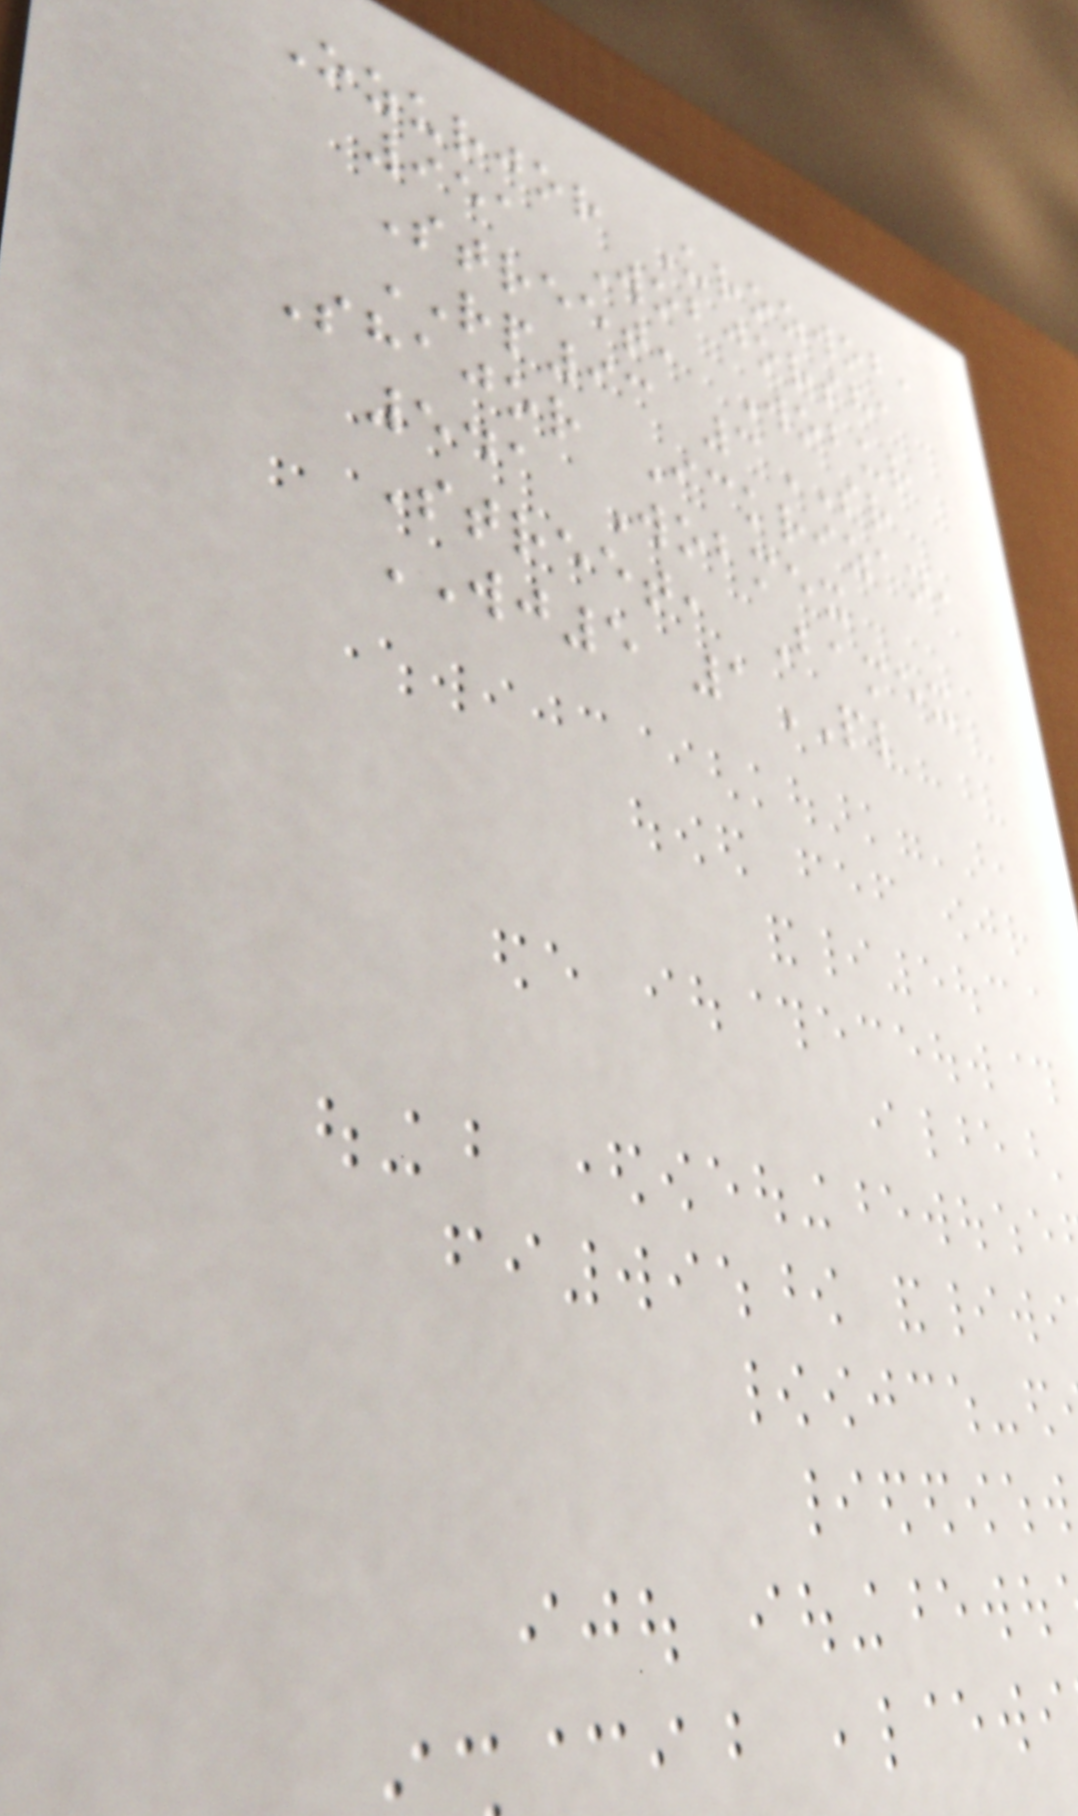Ozurjor Urozwob,
951 Wobjorsha
Street, Wobur
RP93 3SR
Shajor Ickrizan,
541 Wobmex
Street, Bamex
WJ5 1PL
